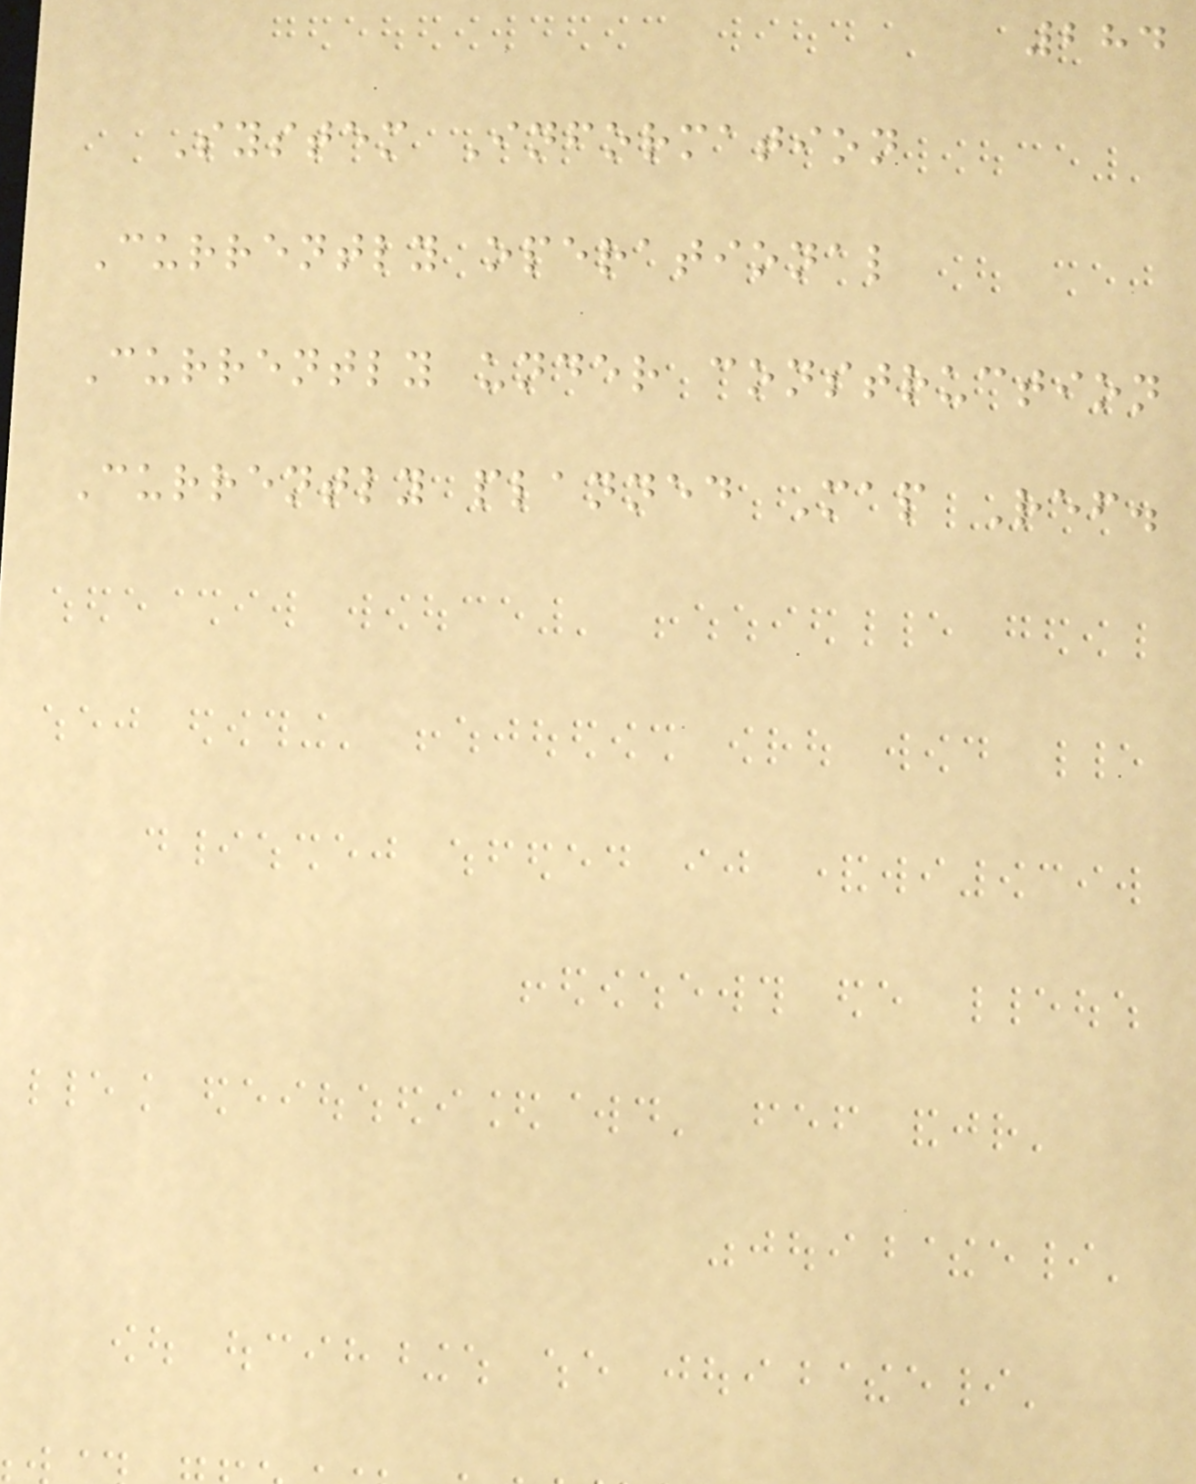284
System Information
Currently operational
Currently under construction
Currently planned Map Ref.
